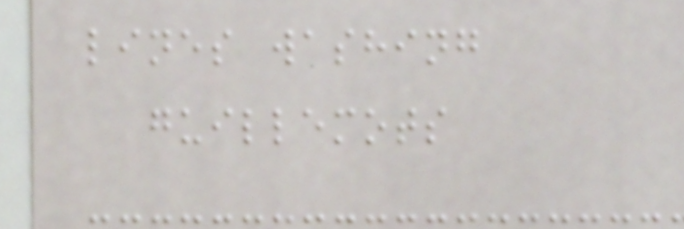lines washing
guillemots
